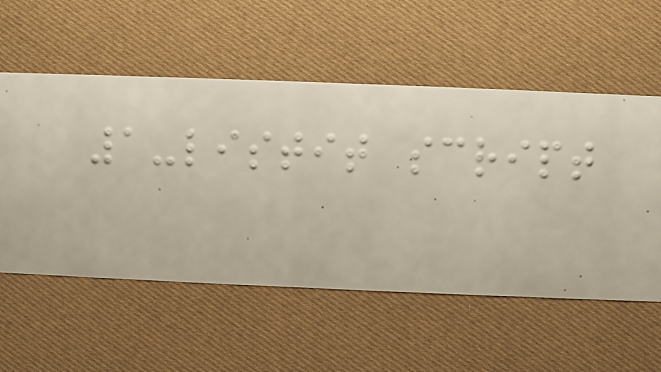1-listit script
